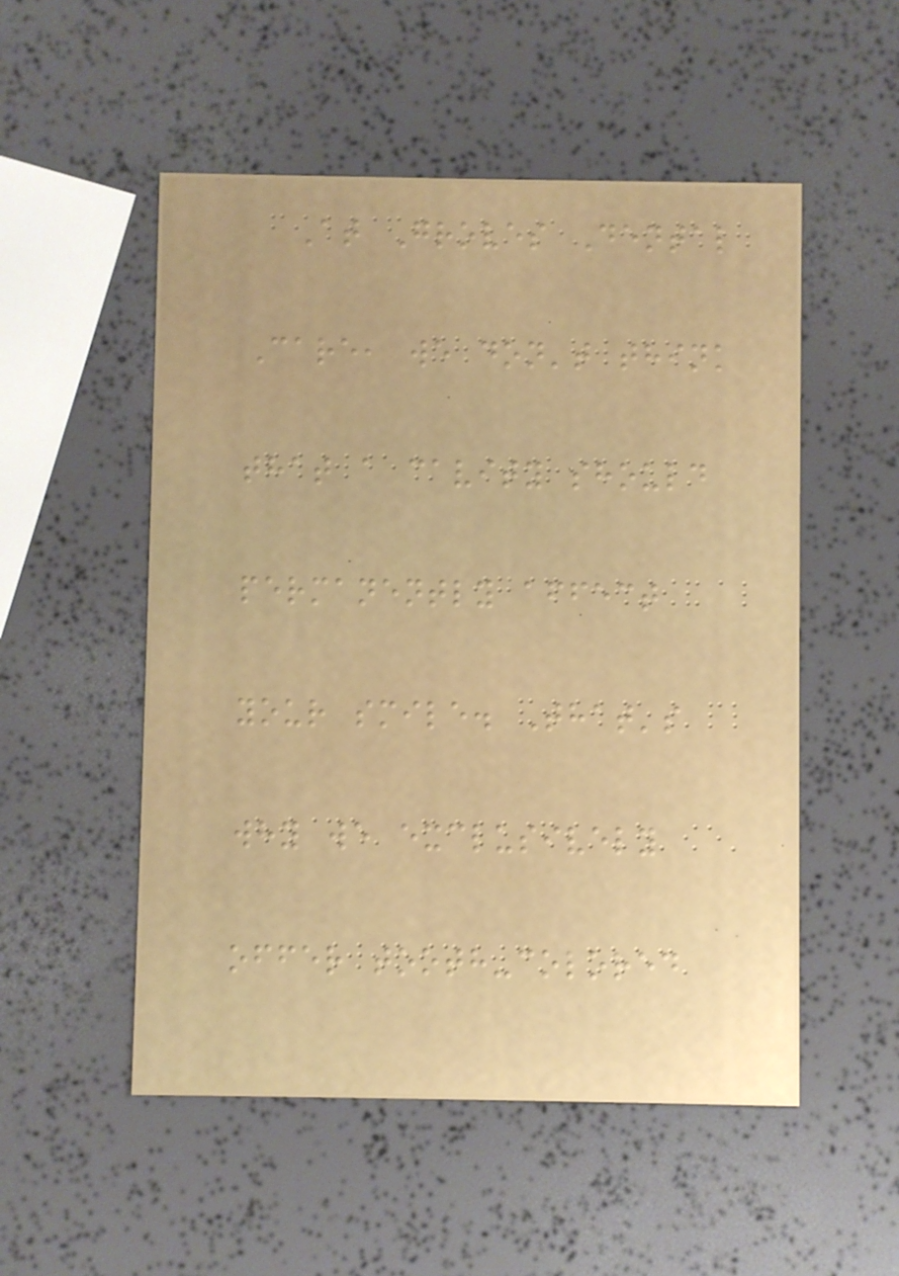At Groves Dental
Care, we don't think
that a cavity should
permanently affect
your smile. That's
why we exclusively
offer tooth-colored
